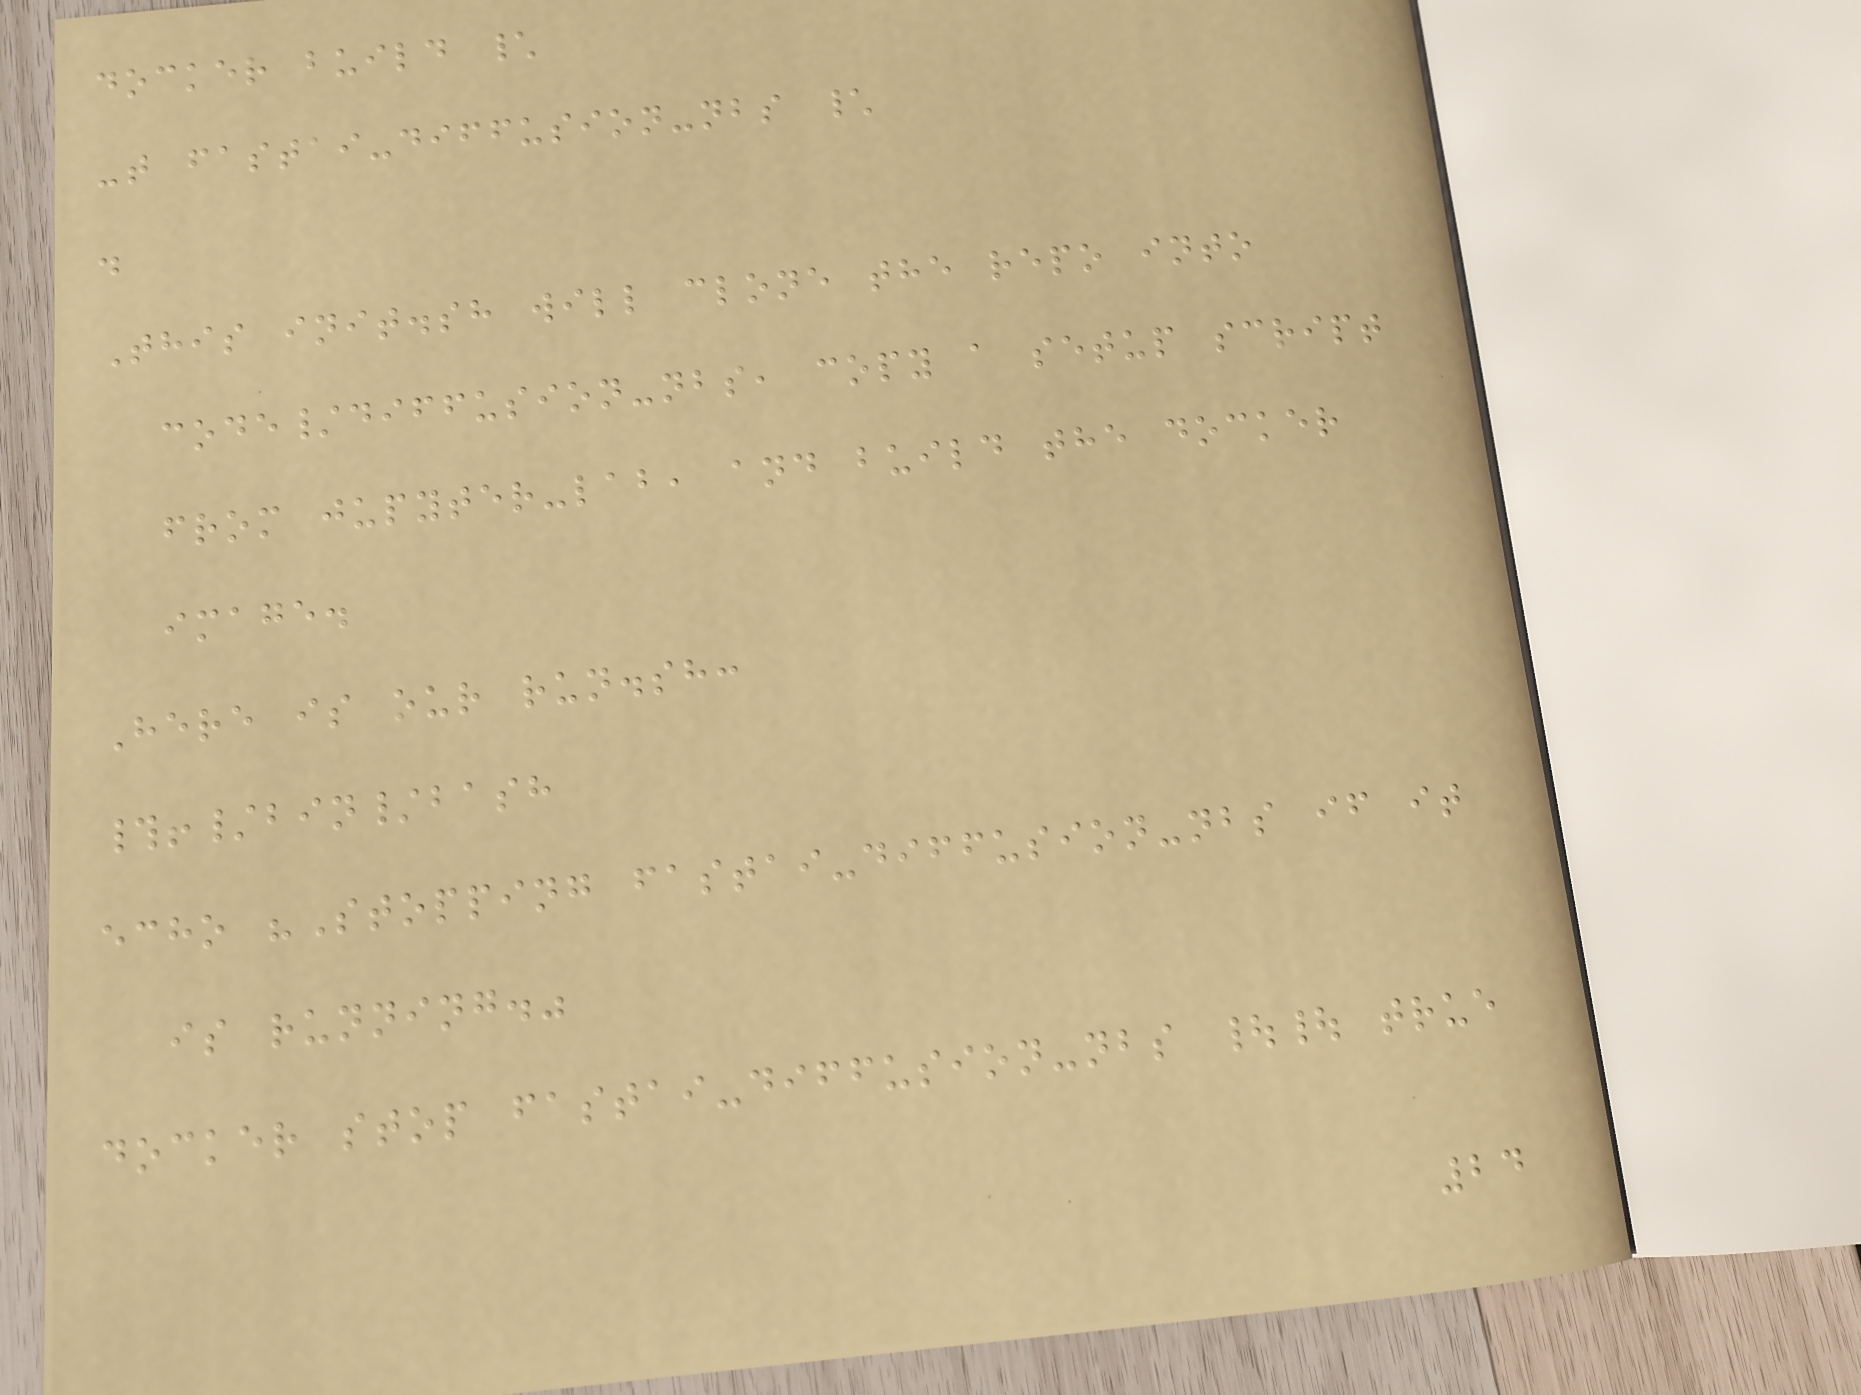docker build \
-t fastai-diffusion-nbs \
.
This init.sh will clone the repo into
code/diffusion-nbs, copy a setup script
from jupyter-lab, and build the docker
image.
Here is our run.sh:
#!/bin/bash
echo "Stopping fastai-diffusion-nbs if it
is running."
docker stop fastai-diffusion-nbs || true
24
